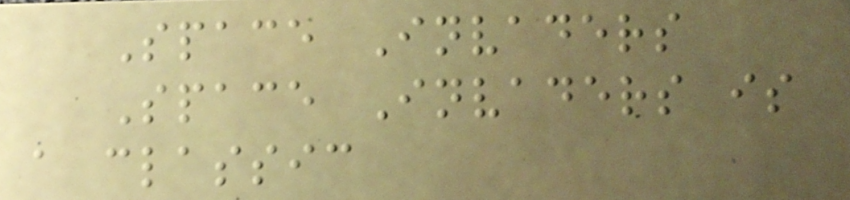Space Invaders
Space Invaders is
a classic
